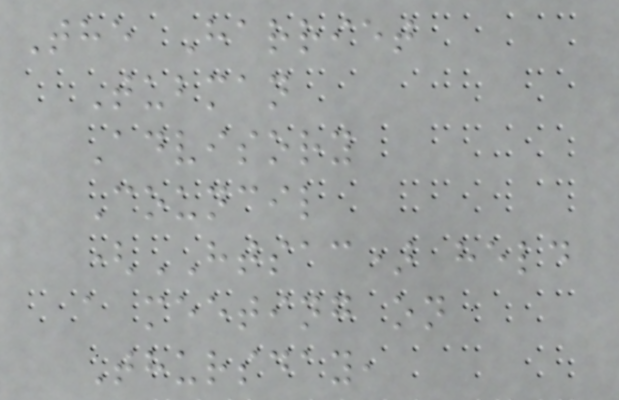The Harriet
Tubman
Advisory
Council
(HTSAC) held
a meeting on
Thursday,
